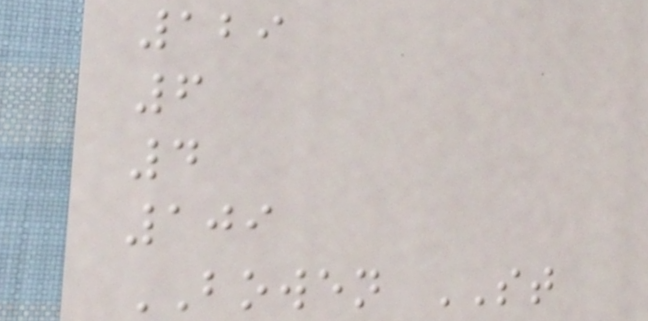129
6
4
109
BOWEN ST
